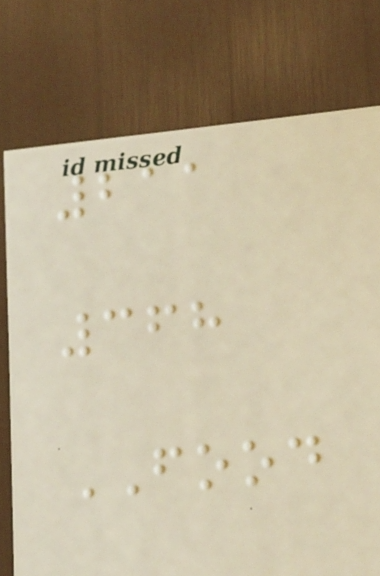211
368
FOOD
